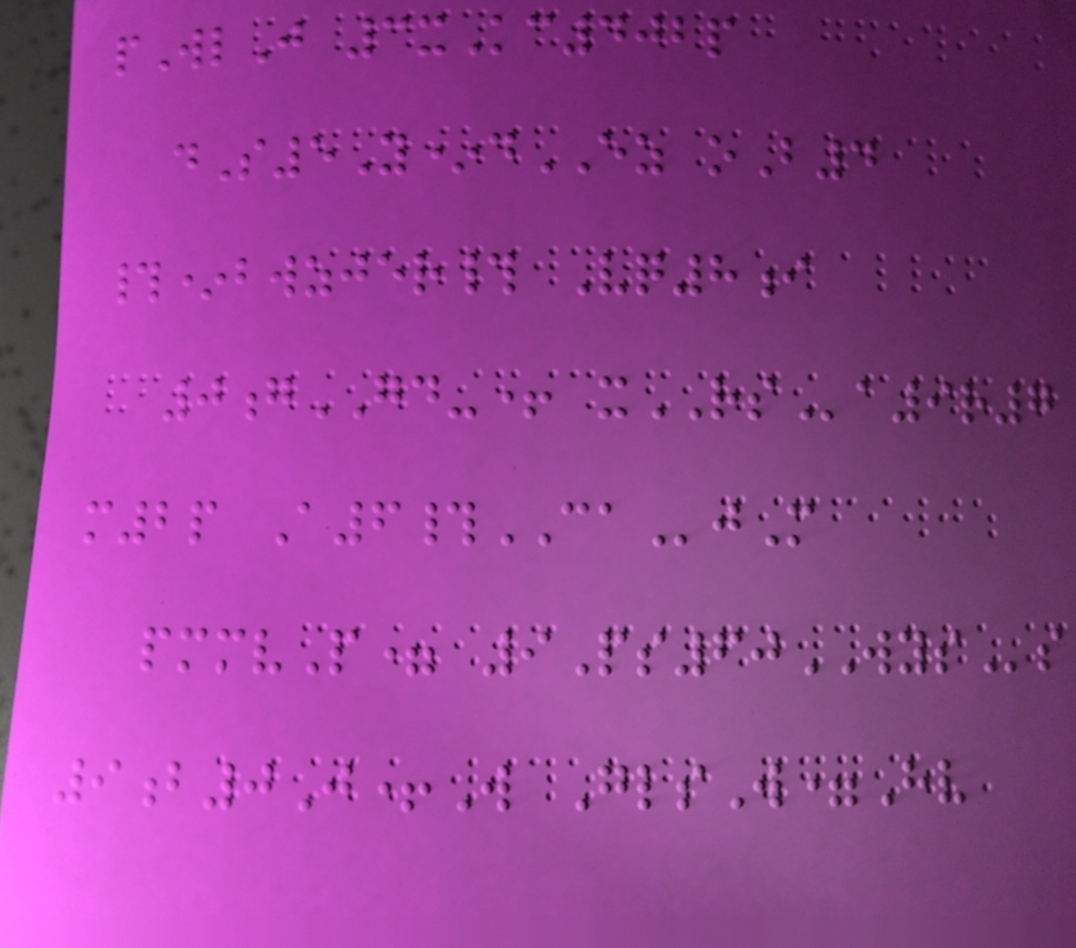pWlJ 3xKc402p
dS5Y*dEZ oB4
#*bwzjer# Vq8i
0gGD-+ xRSa9r7
m2p A6#CAjM
pmmvP= 9Ps60WYSs
9b0J+W GlsW=Hv
